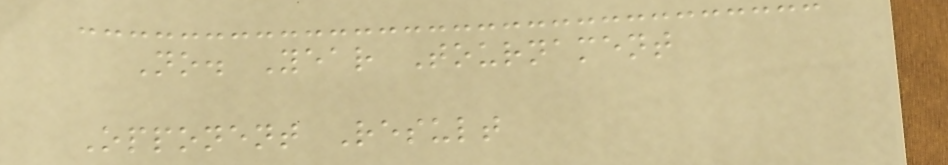No. Year Tournament
Opponent Result
